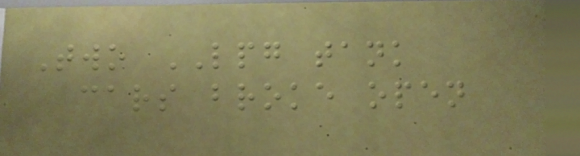Two LPG tank
cars broke open
